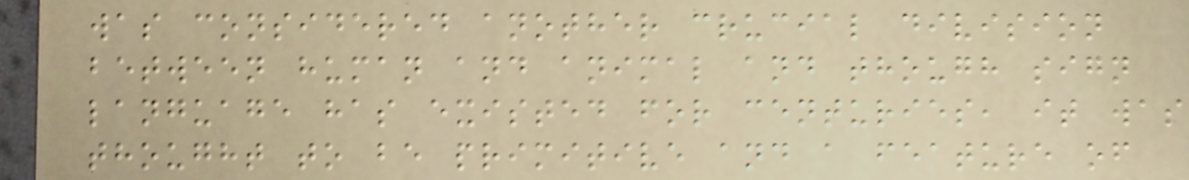was considered another crucial division
between human and animal and though sign
language has existed for centuries, it was
thought to be primitive and a feature of
